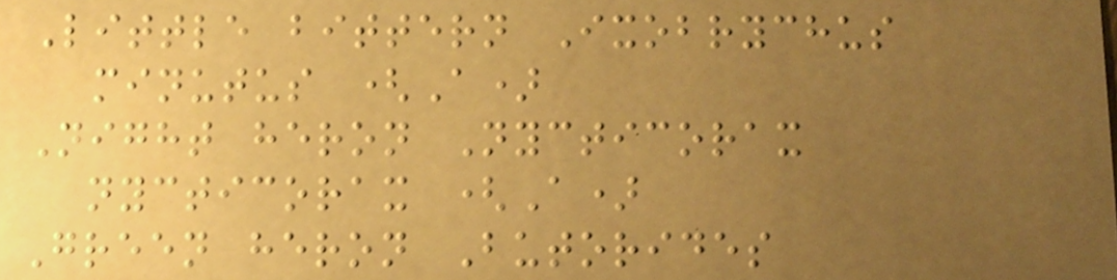Little bittern Ixobrychus
minutus (A)
Night heron Nycticorax
nycticorax (A)
Green heron Butorides
